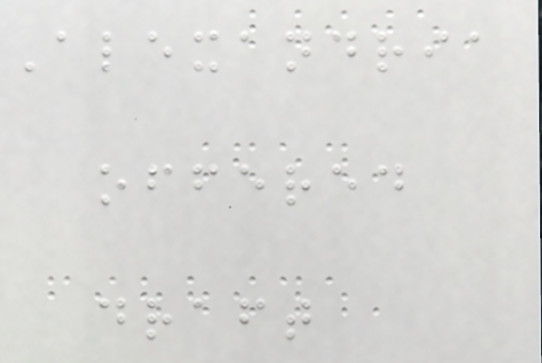Alexandria
offered
draft
